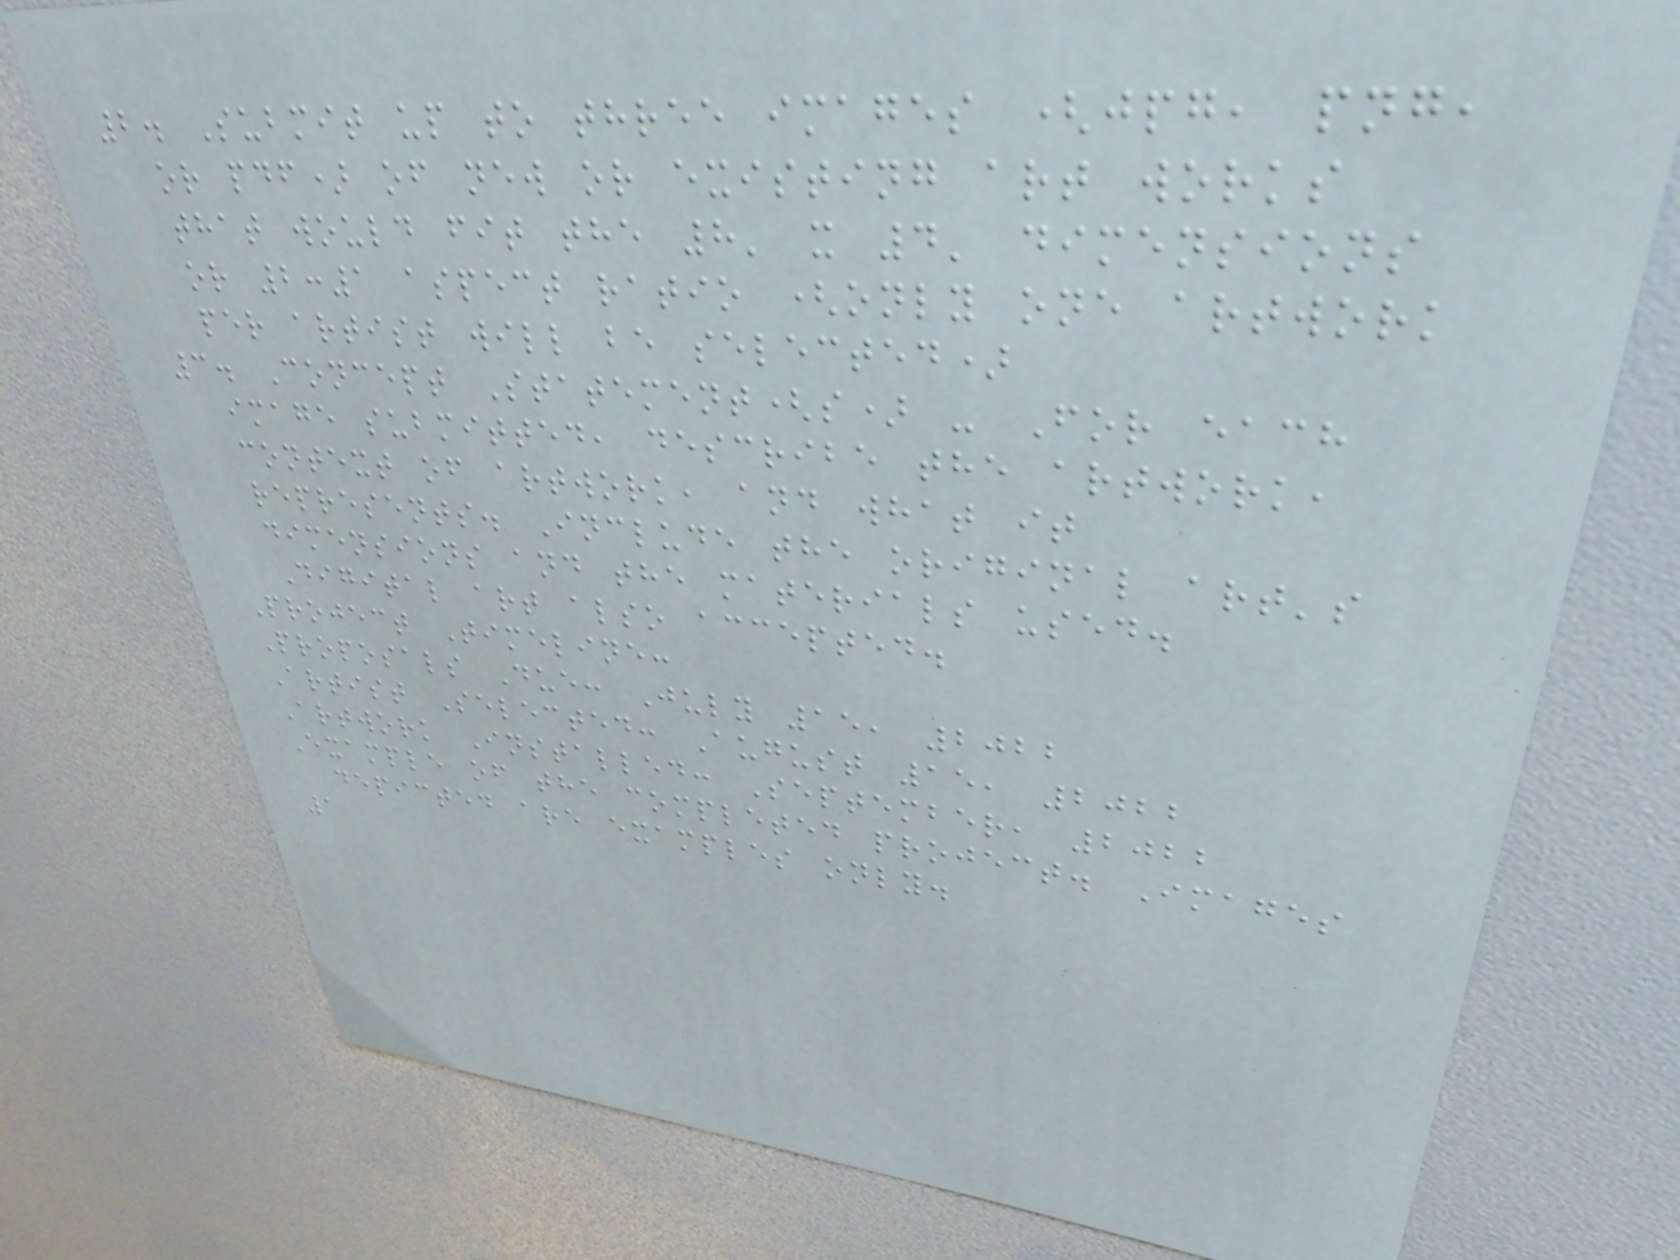2. Submit up to three images (jpg, png,
or pdf) of new or existing art works
that would fit the 8' x 4' dimensions
or 2:1 aspect ratio (only one artwork
per artist will be selected)
3. Concept Statement(s) - For each
image submitted, describe the artwork,
context of artwork, and what it
represents. Include the original art's
dimensions and the materials used.
Digital art also accepted.
Project Timeline:
Proposals Due: July 15, 2022
Artist Selected: August 15, 2022
Artwork Installed: September, 2022
Example of the completed project. Images
depicted are examples only.
1
